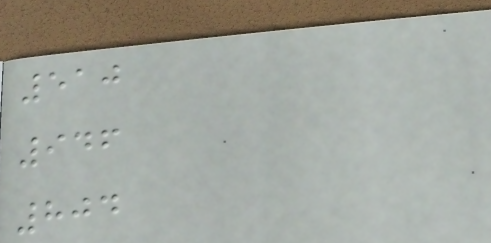510
946
804
